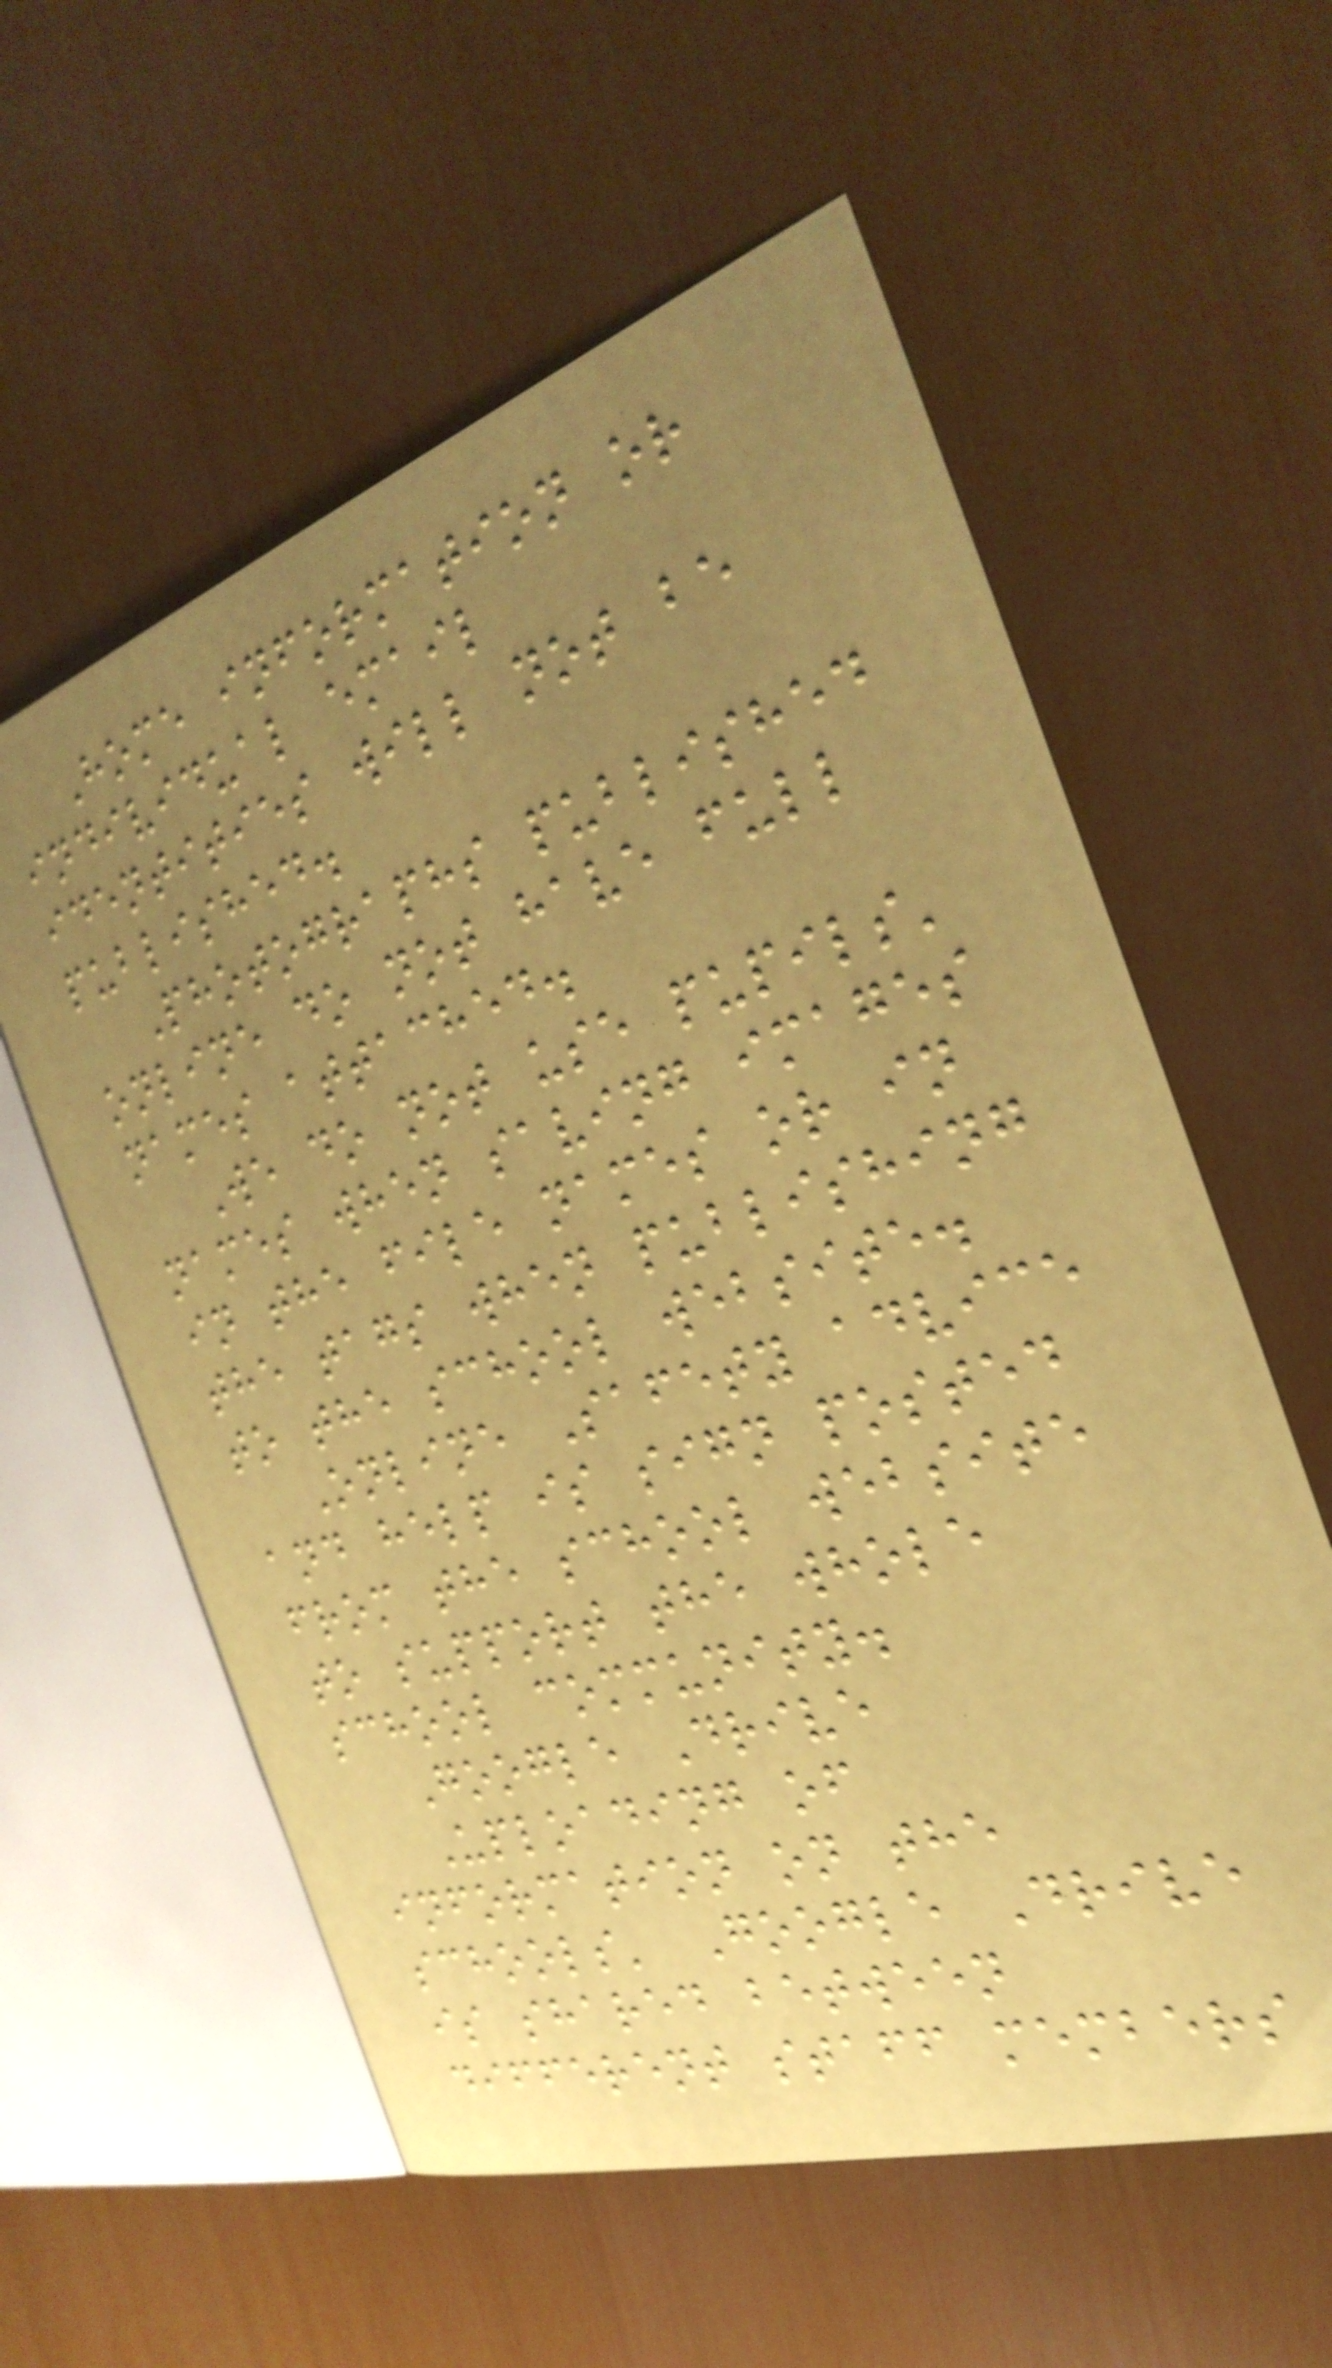Home information or
individual email
identities will not be
published.
Photographs published
online do not have full
names attached.
We do not use pupils'
names when saving images
in the file names or in
the tags when publishing
to the school website.
Online Safety advice
and help is sign posted
from the school website
to support the whole
school community.
Google Drive
Uploading of
information on the
schools' Google Drive
is shared between
different staff members
